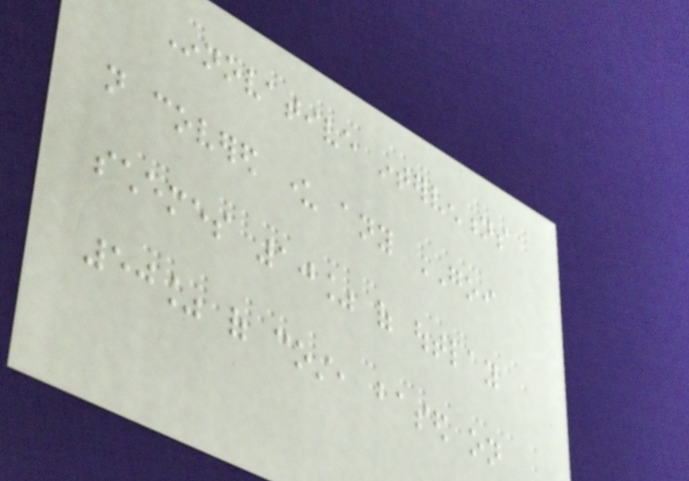Innovative interventions
not covered under any GOI
schemes 10% of outlay
50% of cost, based on
